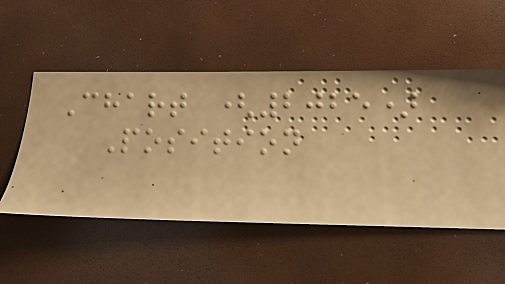Chart (2025)
Position
